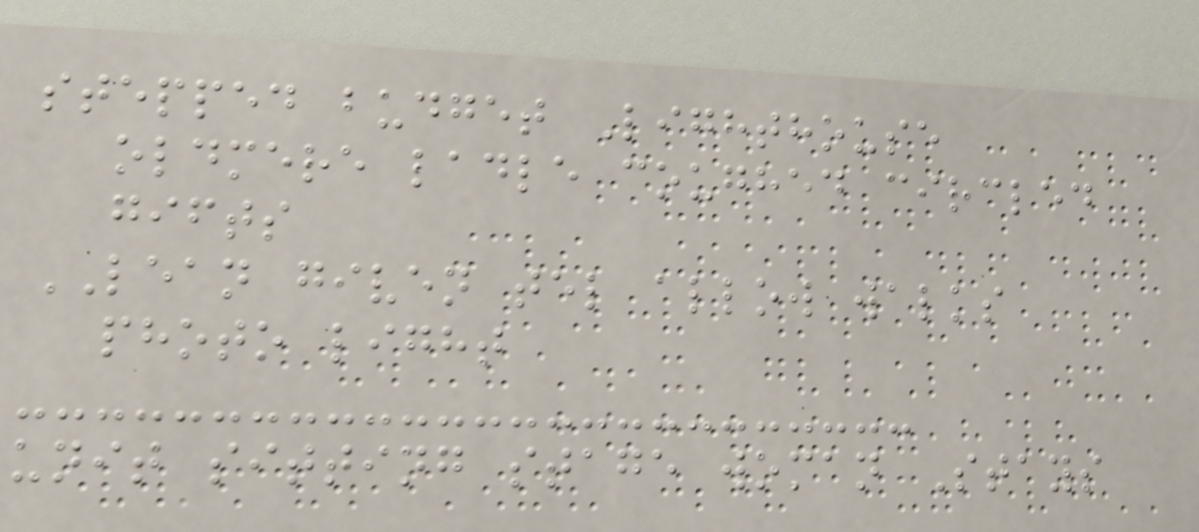stepped budget Lighthouse
oldmere ladle coughed circled
gifts
LEAN given tel allow walks
photo light
unit sitting stage woman Stays
